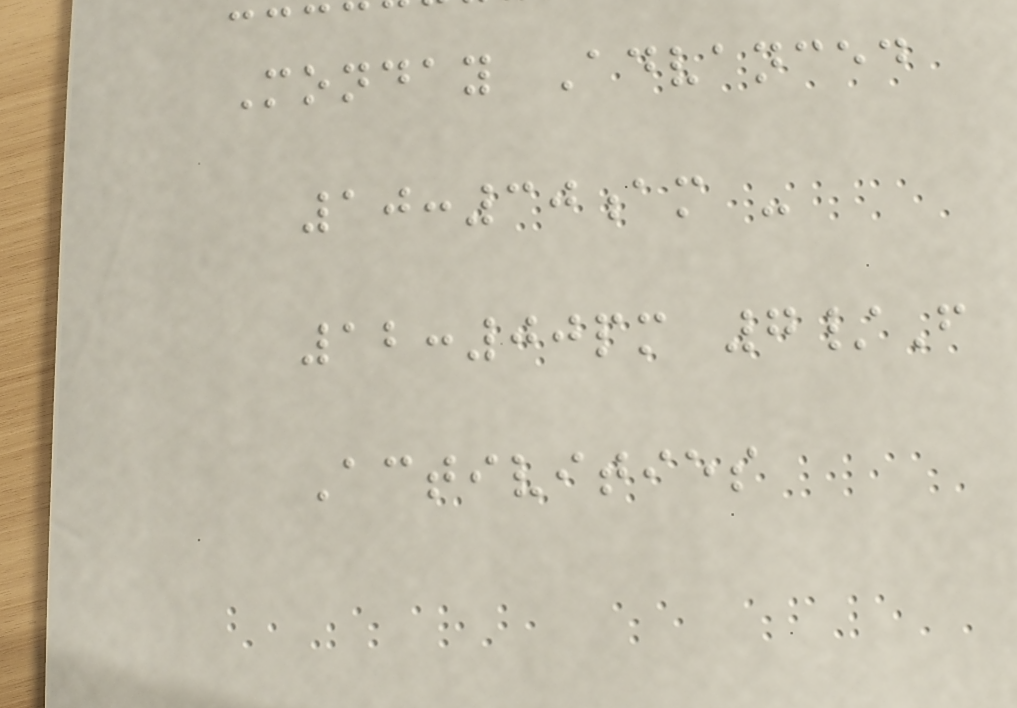Monday Advanced
10:30am -
12:00pm 7/F
Activities
